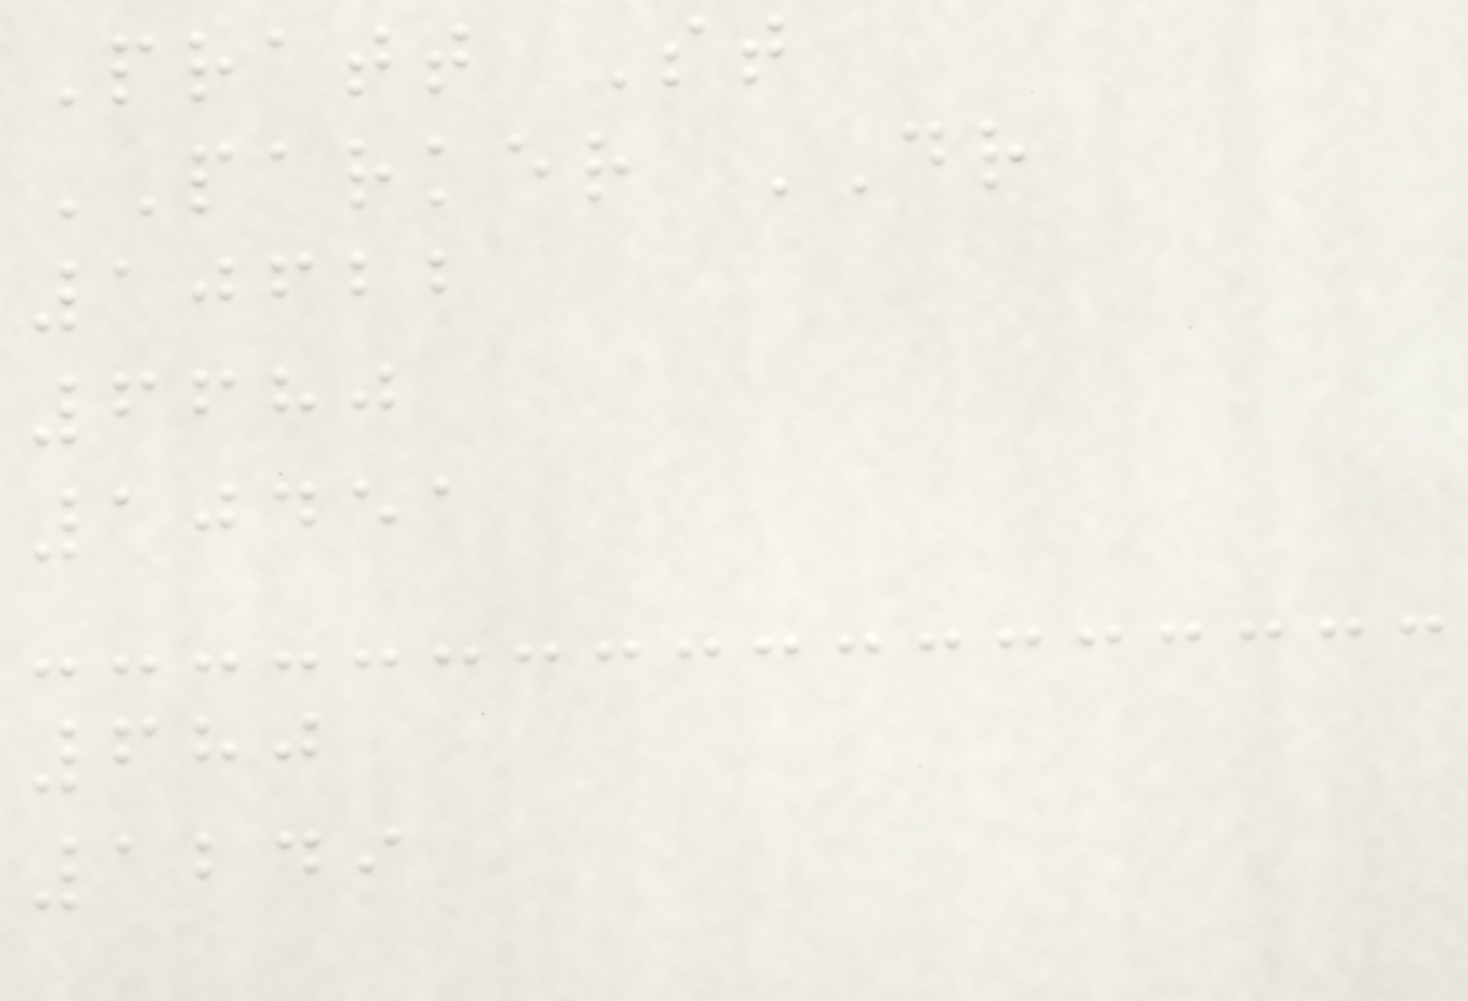Pratt St
PARKER DR
10622
6680
10451
680
1249
